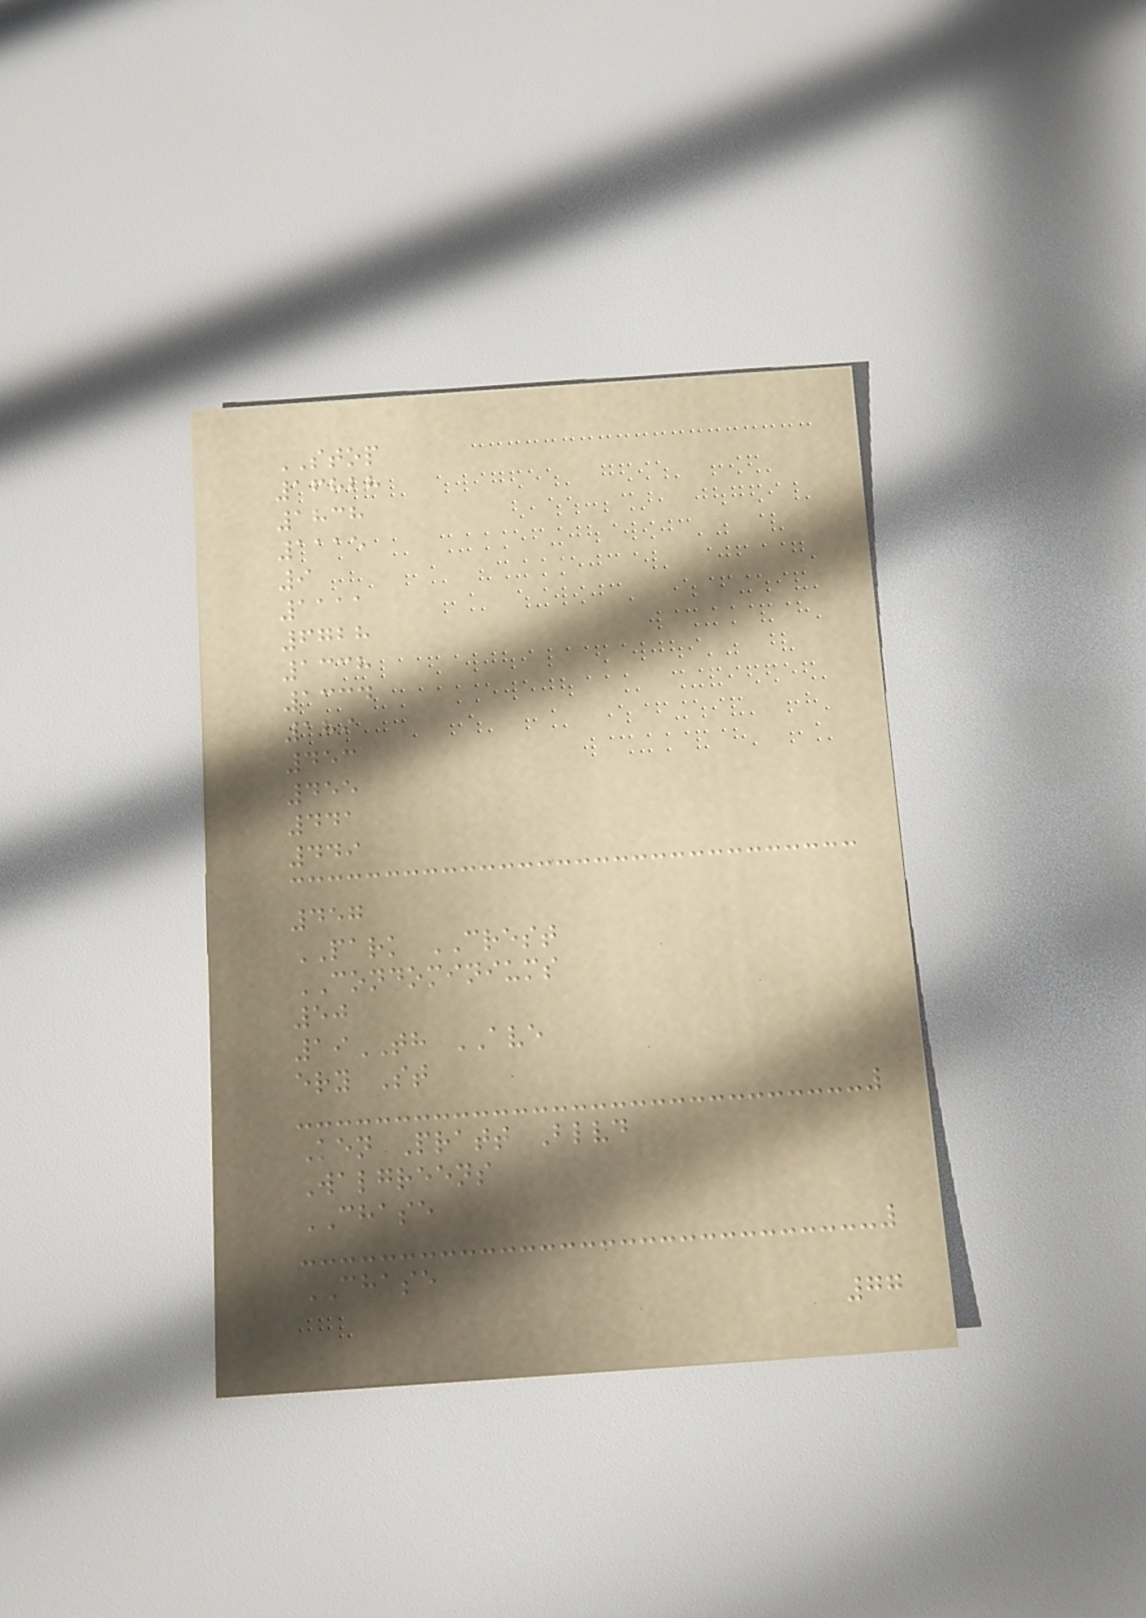STOP
16828
1838
1115
9
1111
6728
1338
1334
189
453
455
441
449
457
PARK CREST
CONDOMINIUMS
50
19TH AVE
ery St
Ken Pratt Blvd
Walgreens
CHASE
CHASE
77
